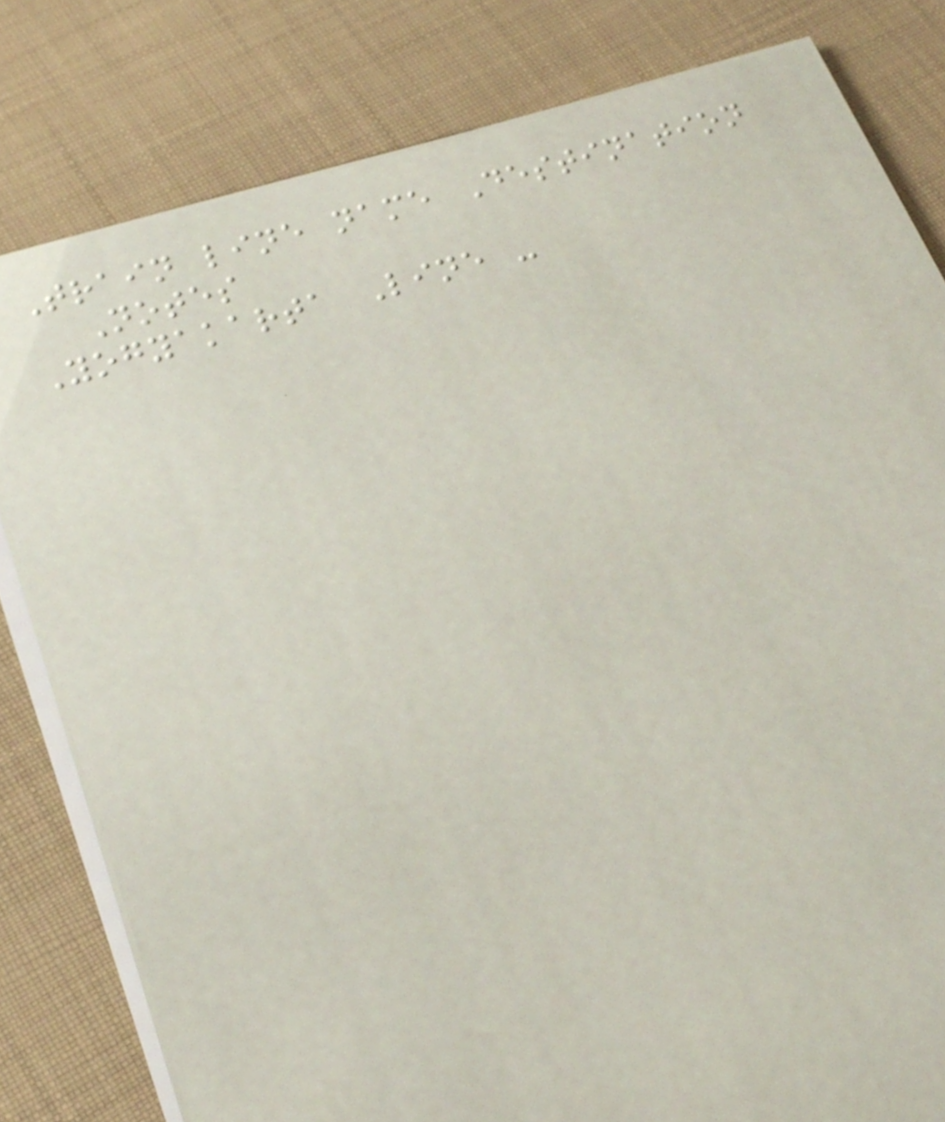Train line name Destination
Notes
Yogyakarta Line -
